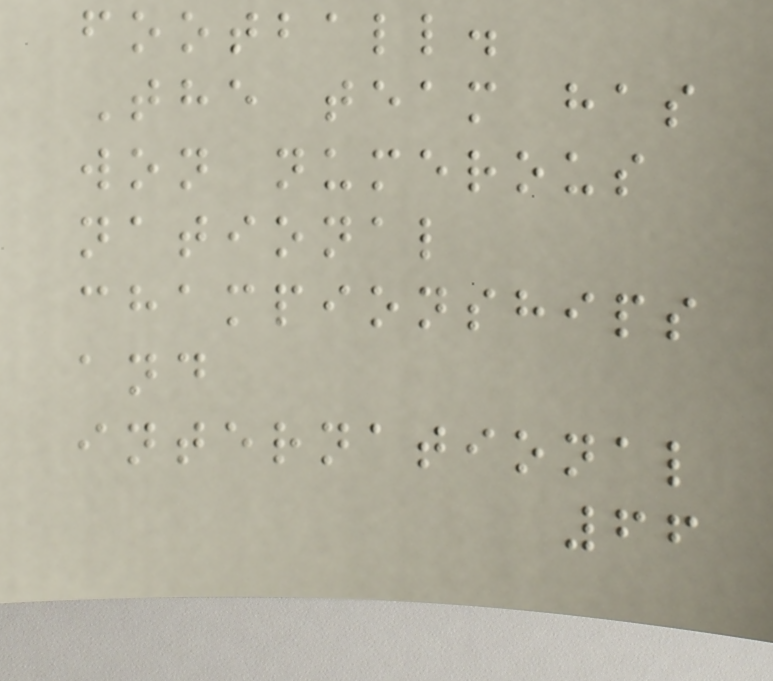football.
The team has
won numerous
national
championships
and
international
66
